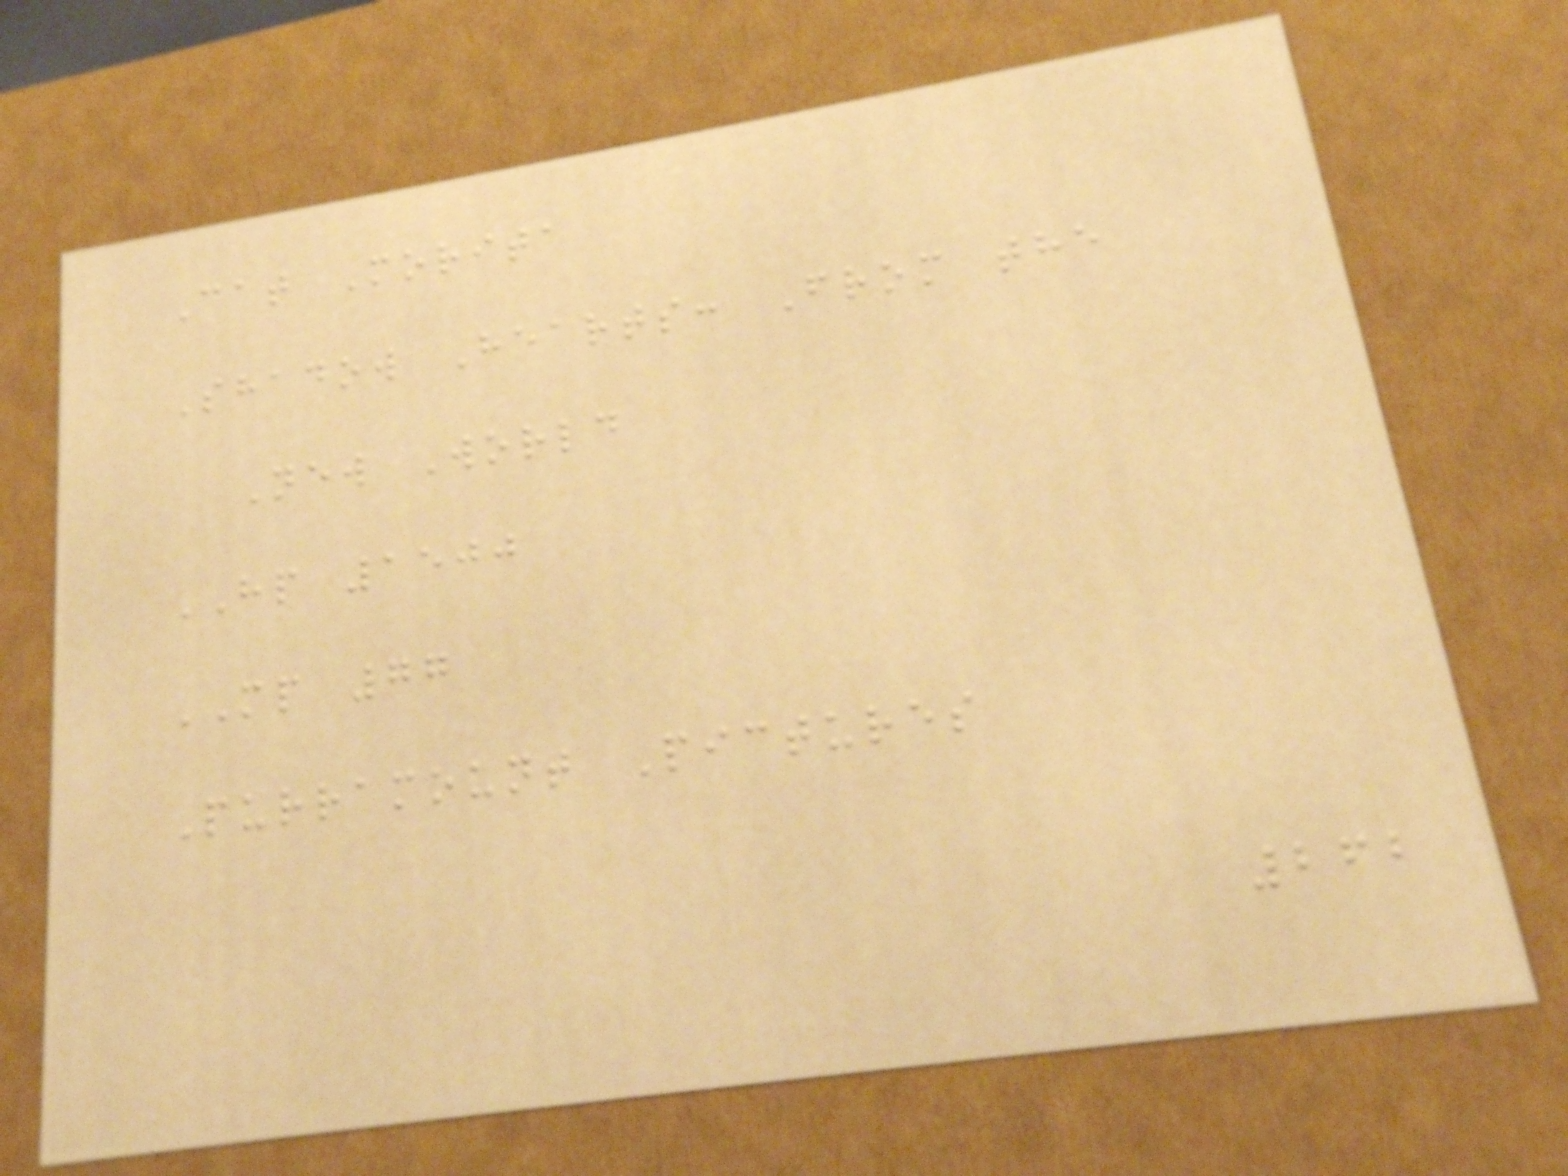Cat Morita
Shadow Hearts: From the
New World
HP 1500
MP 77
Purramount Pictures
262
